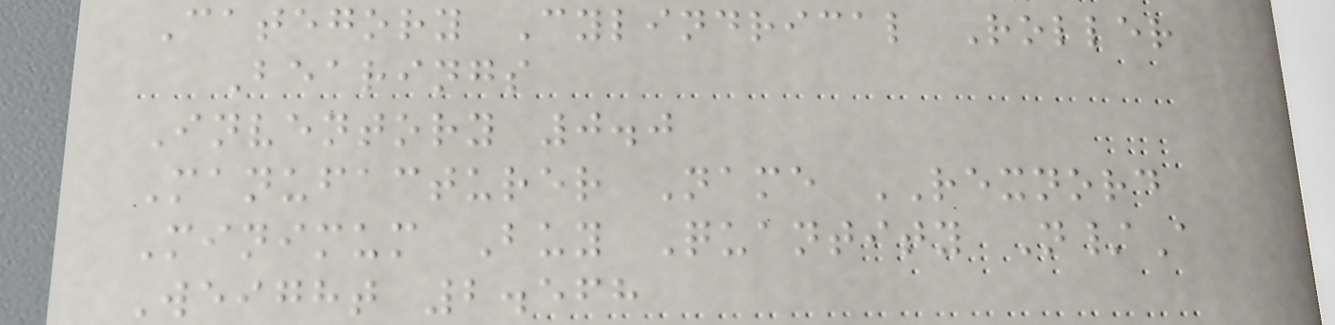Category Cylindrical Roller
Bearings
Inventory 0.0
Manufacturer Name REXNORD
Minimum Buy Quantity N/A
Weight 2.568
